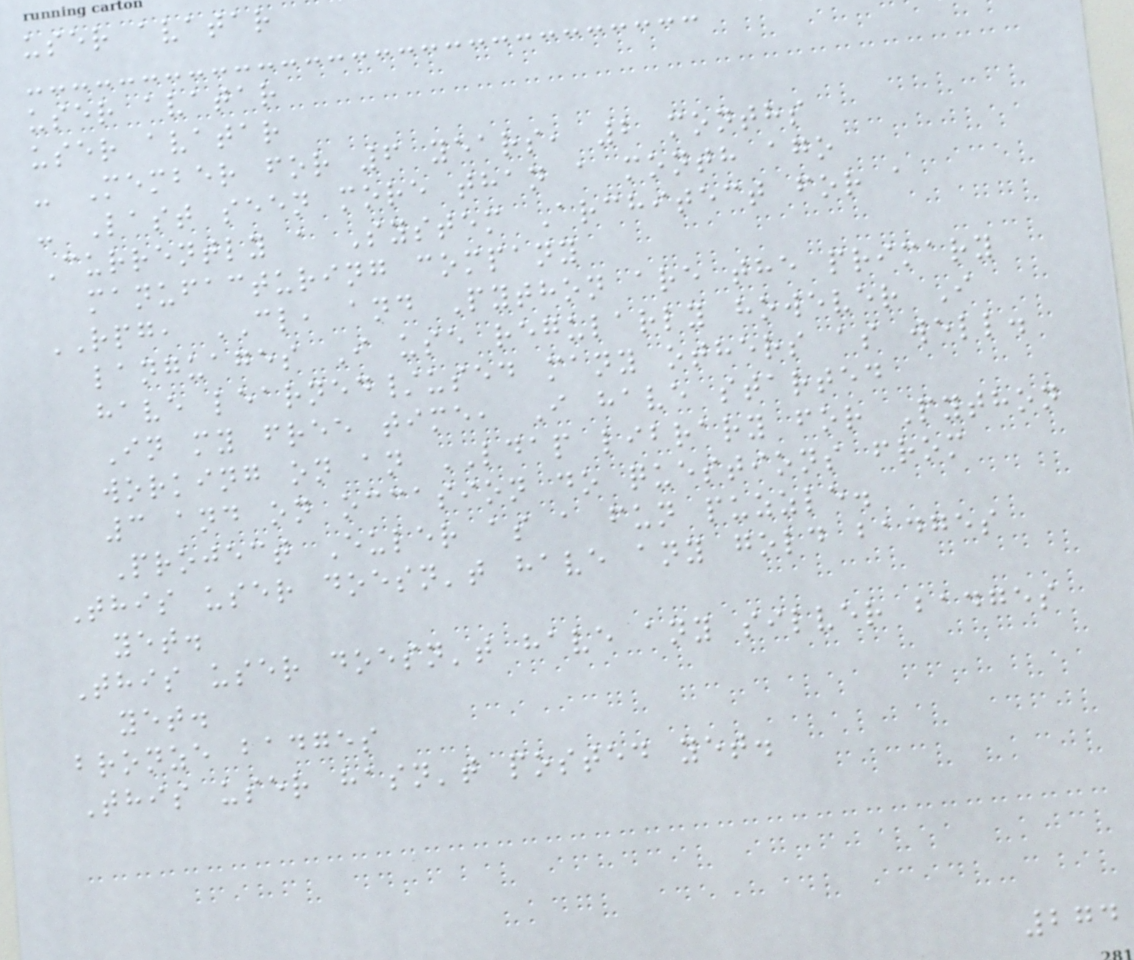user avatar
user avatar
user avatar
- Member for 6 years, 2 months
- Last seen more than a month ago
Currently a System Architect for a
manufacturing company
RPG, CL, and Python are the primary
languages I use regularly however I
have learned/used many others as well.
In my free time, I have started
working on an LDAP library for Python
3 and on occasion do questions from
Project Euler as a fun puzzle.
This user doesn't have any gold badges
yet.
This user doesn't have any silver badges
yet.
bronze badges
This user hasn't posted yet.
274
